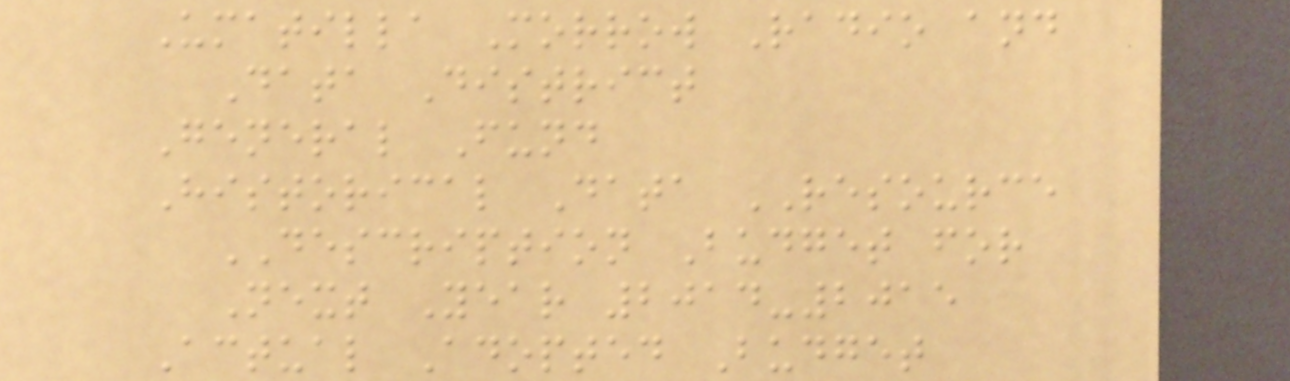Umatilla Morrow Radio and
Data District
General Fund
Historical Data RESOURCE
DESCRIPTION Budget for
Next Year 2014-2015
Actual Adopted Budget
